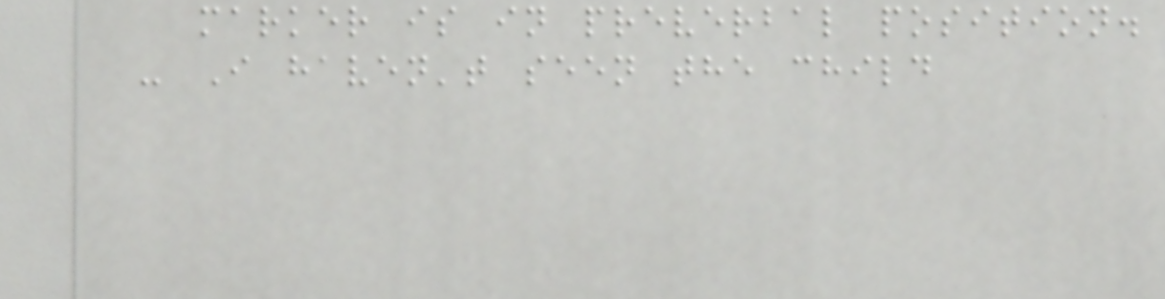marker is in preverbal position.
- I haven't seen the child
